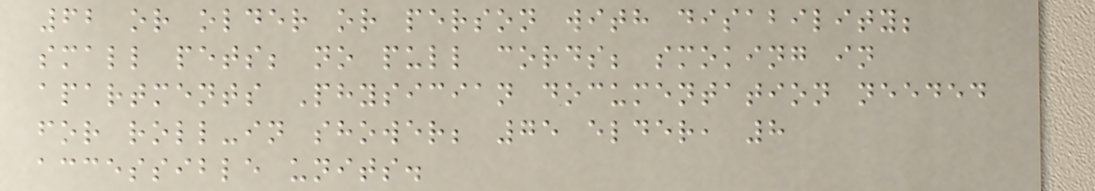62 or older or person with disability;
small pets; no pull cords; smoking in
apartments Physician documentation needed
for roll-in shower; 75 elder, 8
accessible units.
